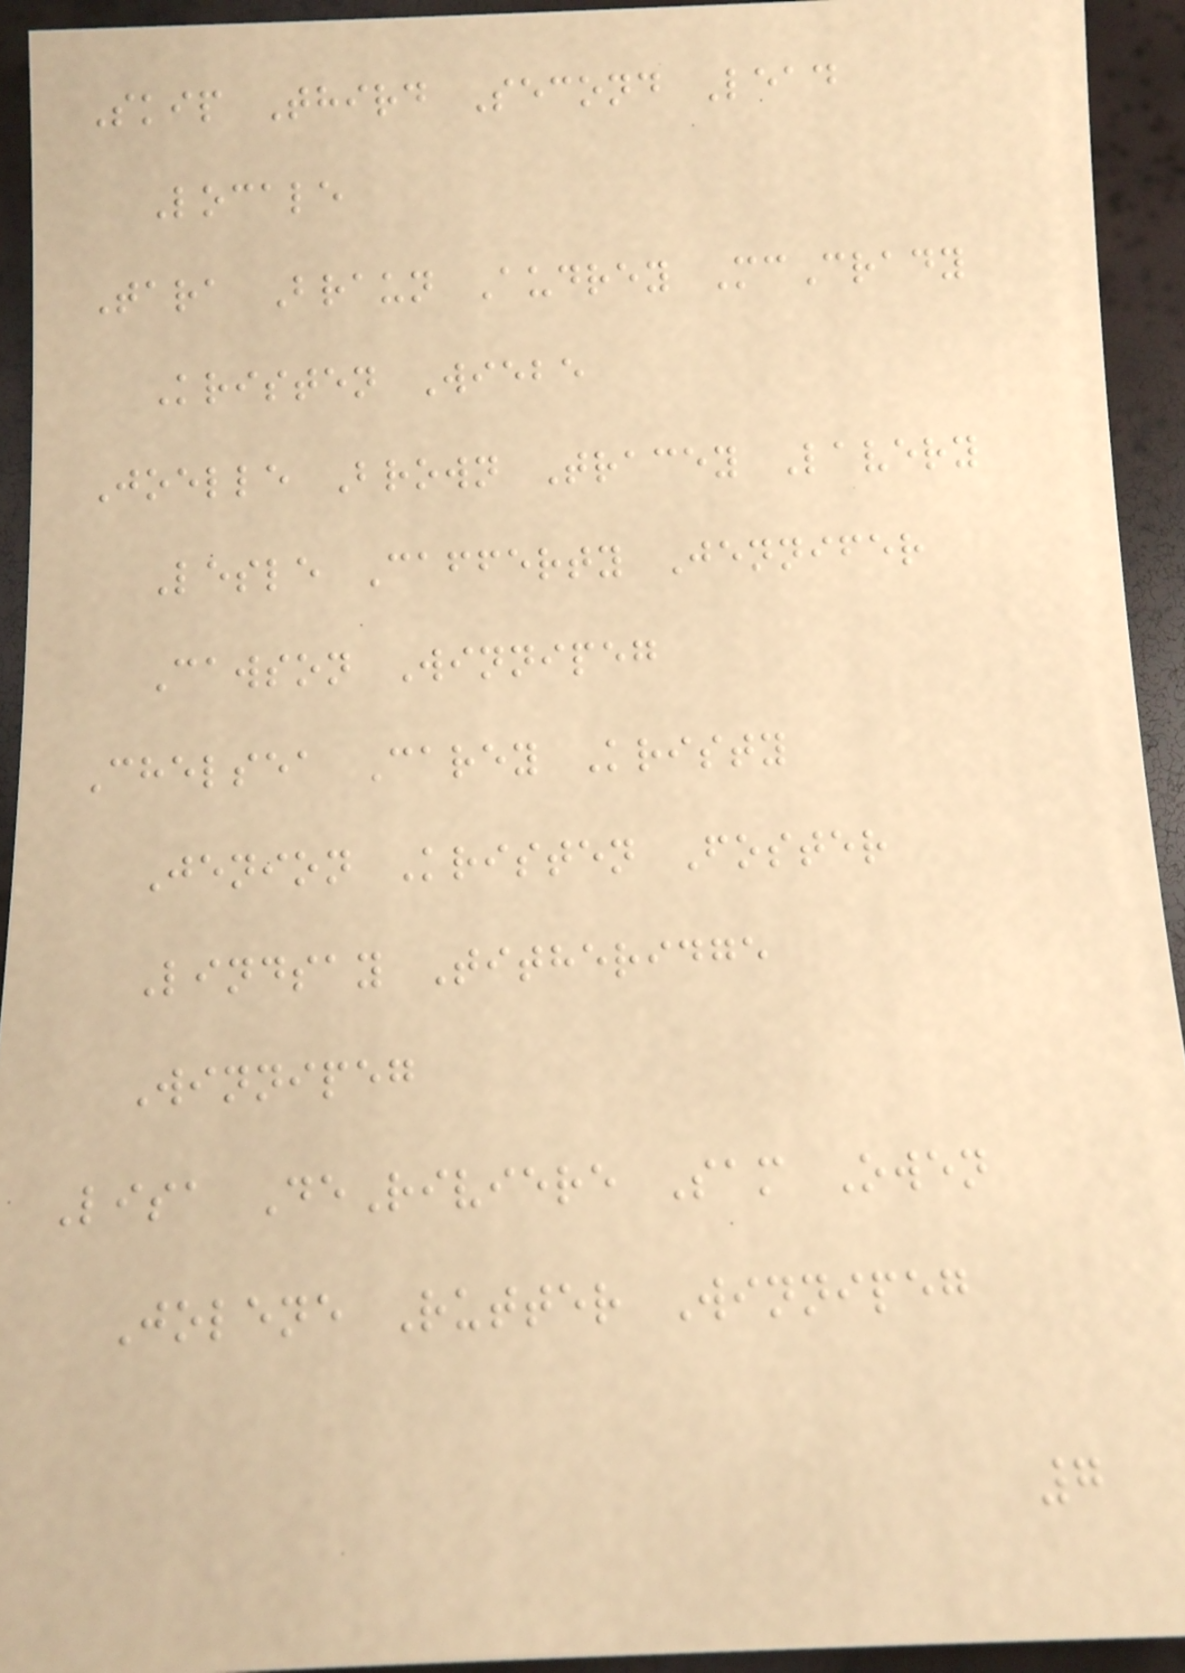Skip Third Second Lead
Locale
Tara Braun Audrey McCrady
Kristen Wiebe
Joelle Brown Tracey Lavery
Lesle Cafferty Jennifer
Cawson Winnipeg
Chelsea Carey Kristy
Jenion Kristen Foster
Lindsay Titheridge
Winnipeg
Lisa DeRiviere Sam Owen
Jolene Rutter Winnipeg
7
